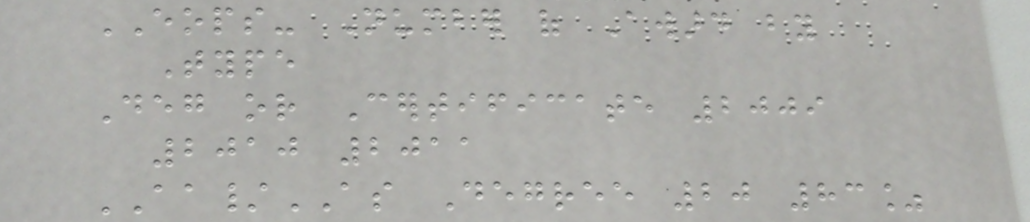EOPS- Number of Award by
Type
Deg or Certificate 2009
2010 2011
AA/AS Degree 20 83%
